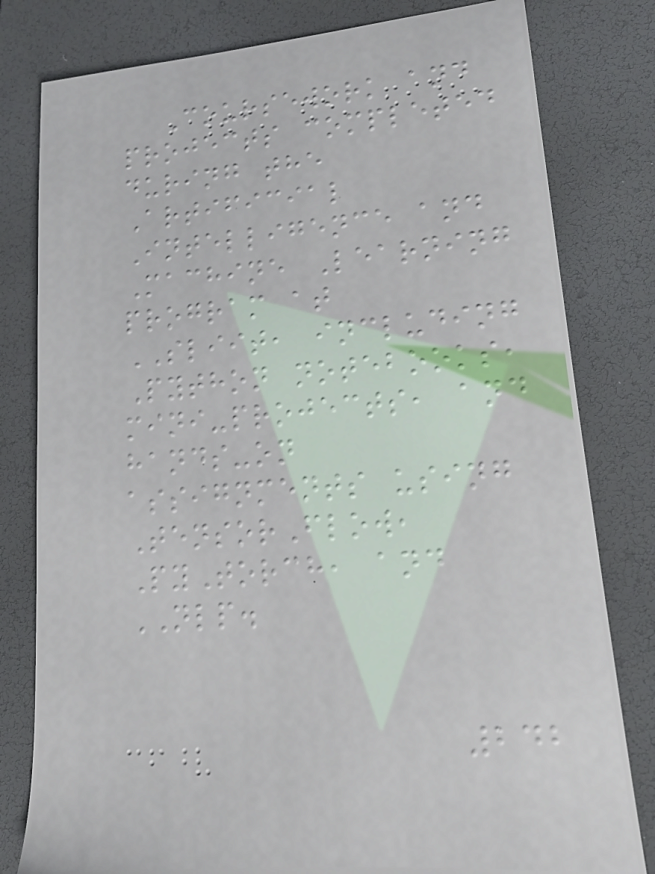Coursework and
projects completed
during the
Artificial
Intelligence and
Machine Learning
program at
SLIIT, including
Python notebooks,
mini-projects, and
hands-on
assignments using
TensorFlow,
PyTorch, and
NLP.
242
